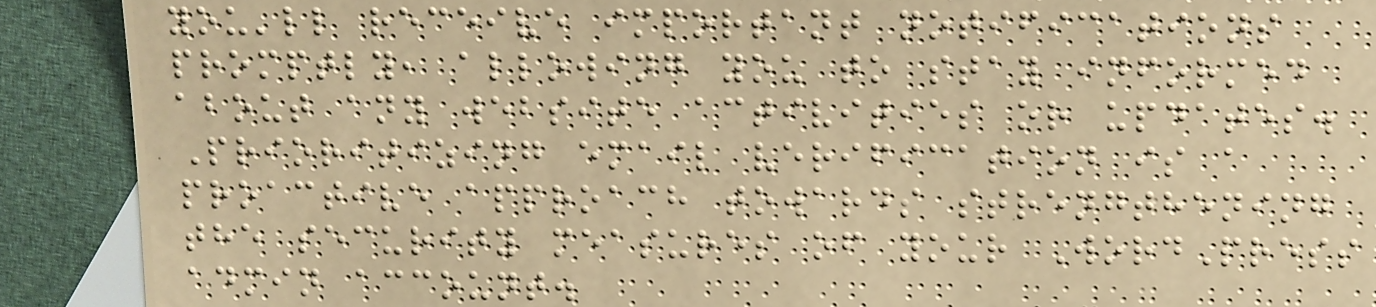you'll receive important notifications
promptly, allowing you to stay informed
about any website activities or updates.
Prioritizing email verification is a
proactive approach towards strengthening
the security measures of your WordPress
admin account.
